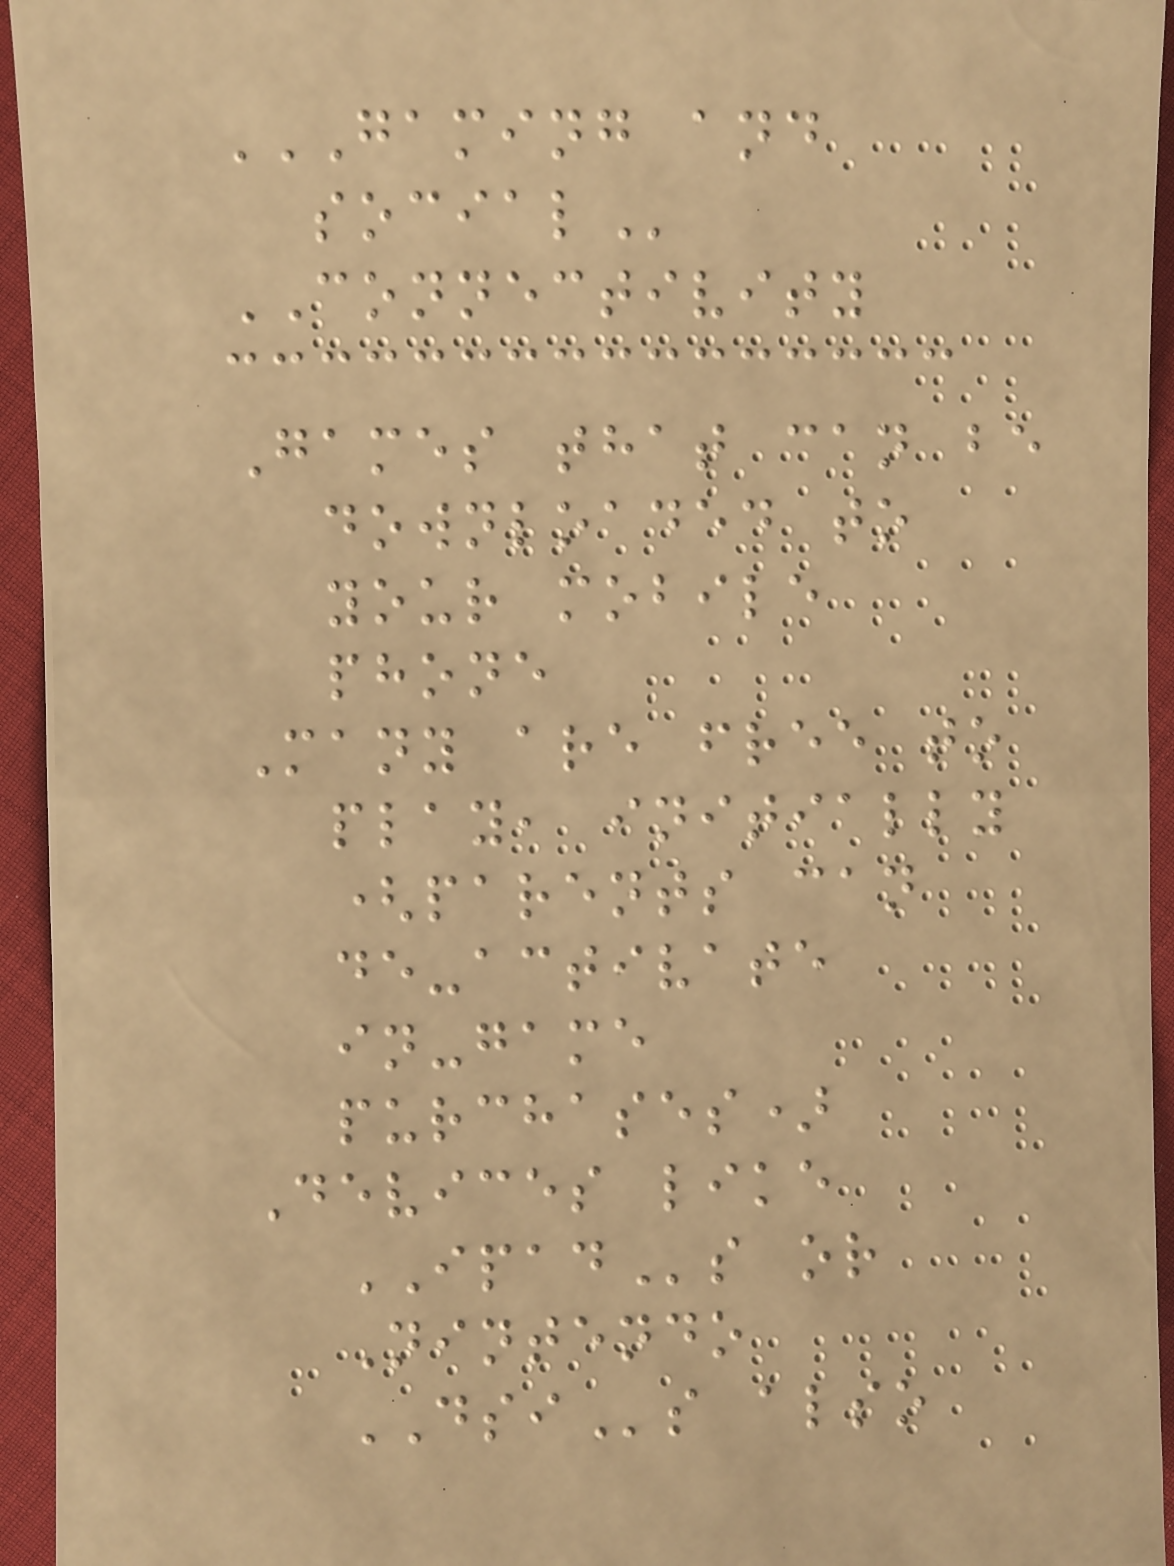GAMING AND
SOCIAL
CONNECTIVITY
Games that can be
downloaded to
your mobile
phone
Many are free to
play, initially
(parents can
de-activate
in-game
purchases)
Devices like
IPADs or
Nintendo
DSIs also
